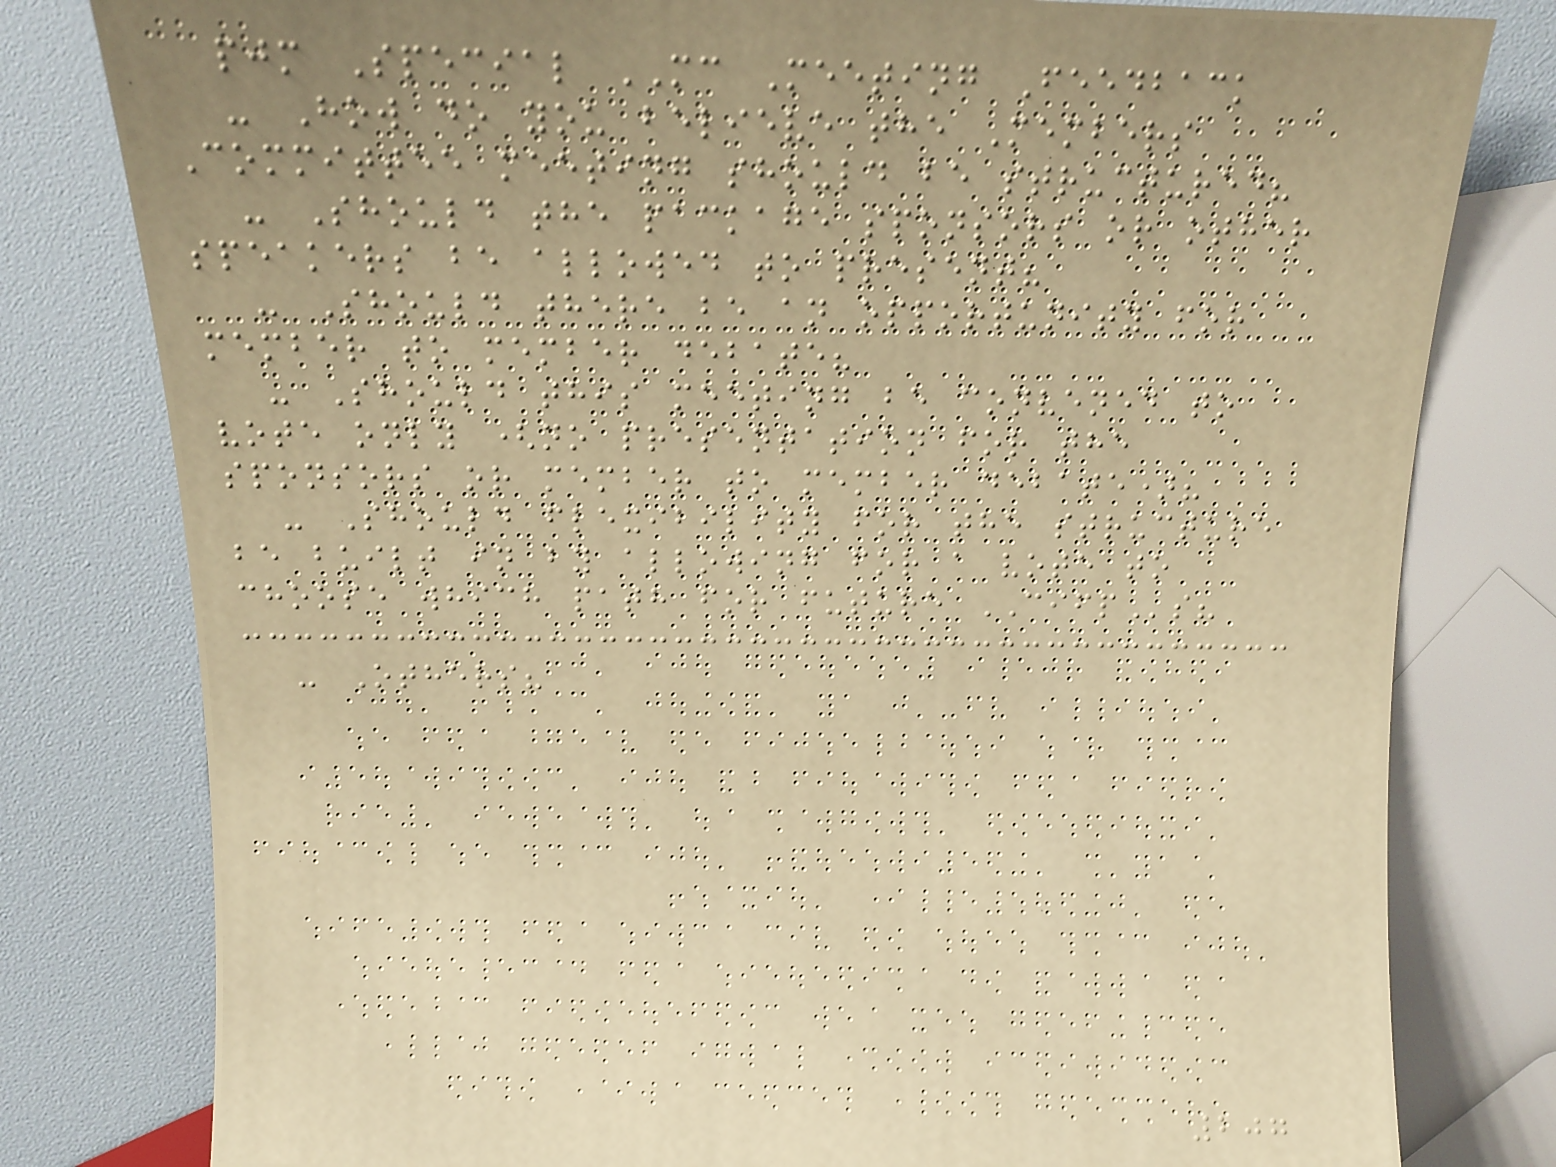pjm Special MC Meeting Feedback
- How do you believe the Members
Committee meeting should be structured?
- Should the package sponsors or other
speakers be allowed to present?
- Should there be an opportunity for
member to member debate?
- Should this meeting be convened to
vote only (no presentation for the
sponsors or member to member debate)?
- Should flexibility for the structure
be built in by allowing for a vote to
choose which path for future CIFPs?
- Others?
207
